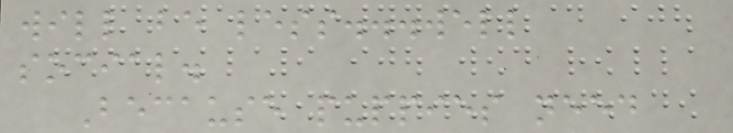will be less...well
social.
Because puppies need
